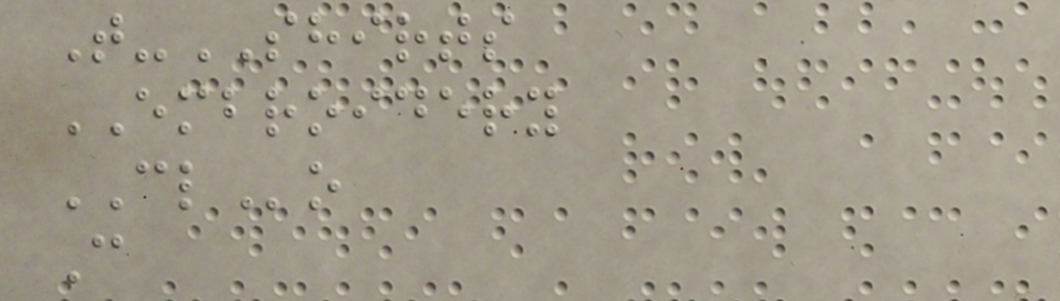T-SHIRTS
EMBROIDERY
CLo
C
